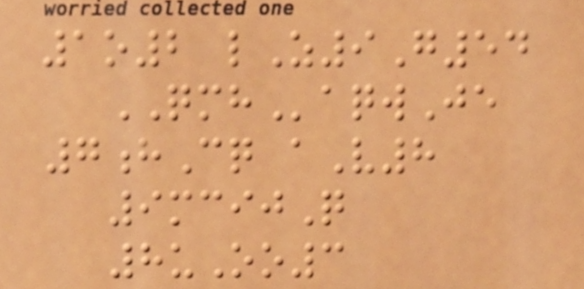1o2 lZ9G54
QMHaqwJe
7hCq aV8
9mcijQ
8uOo3
